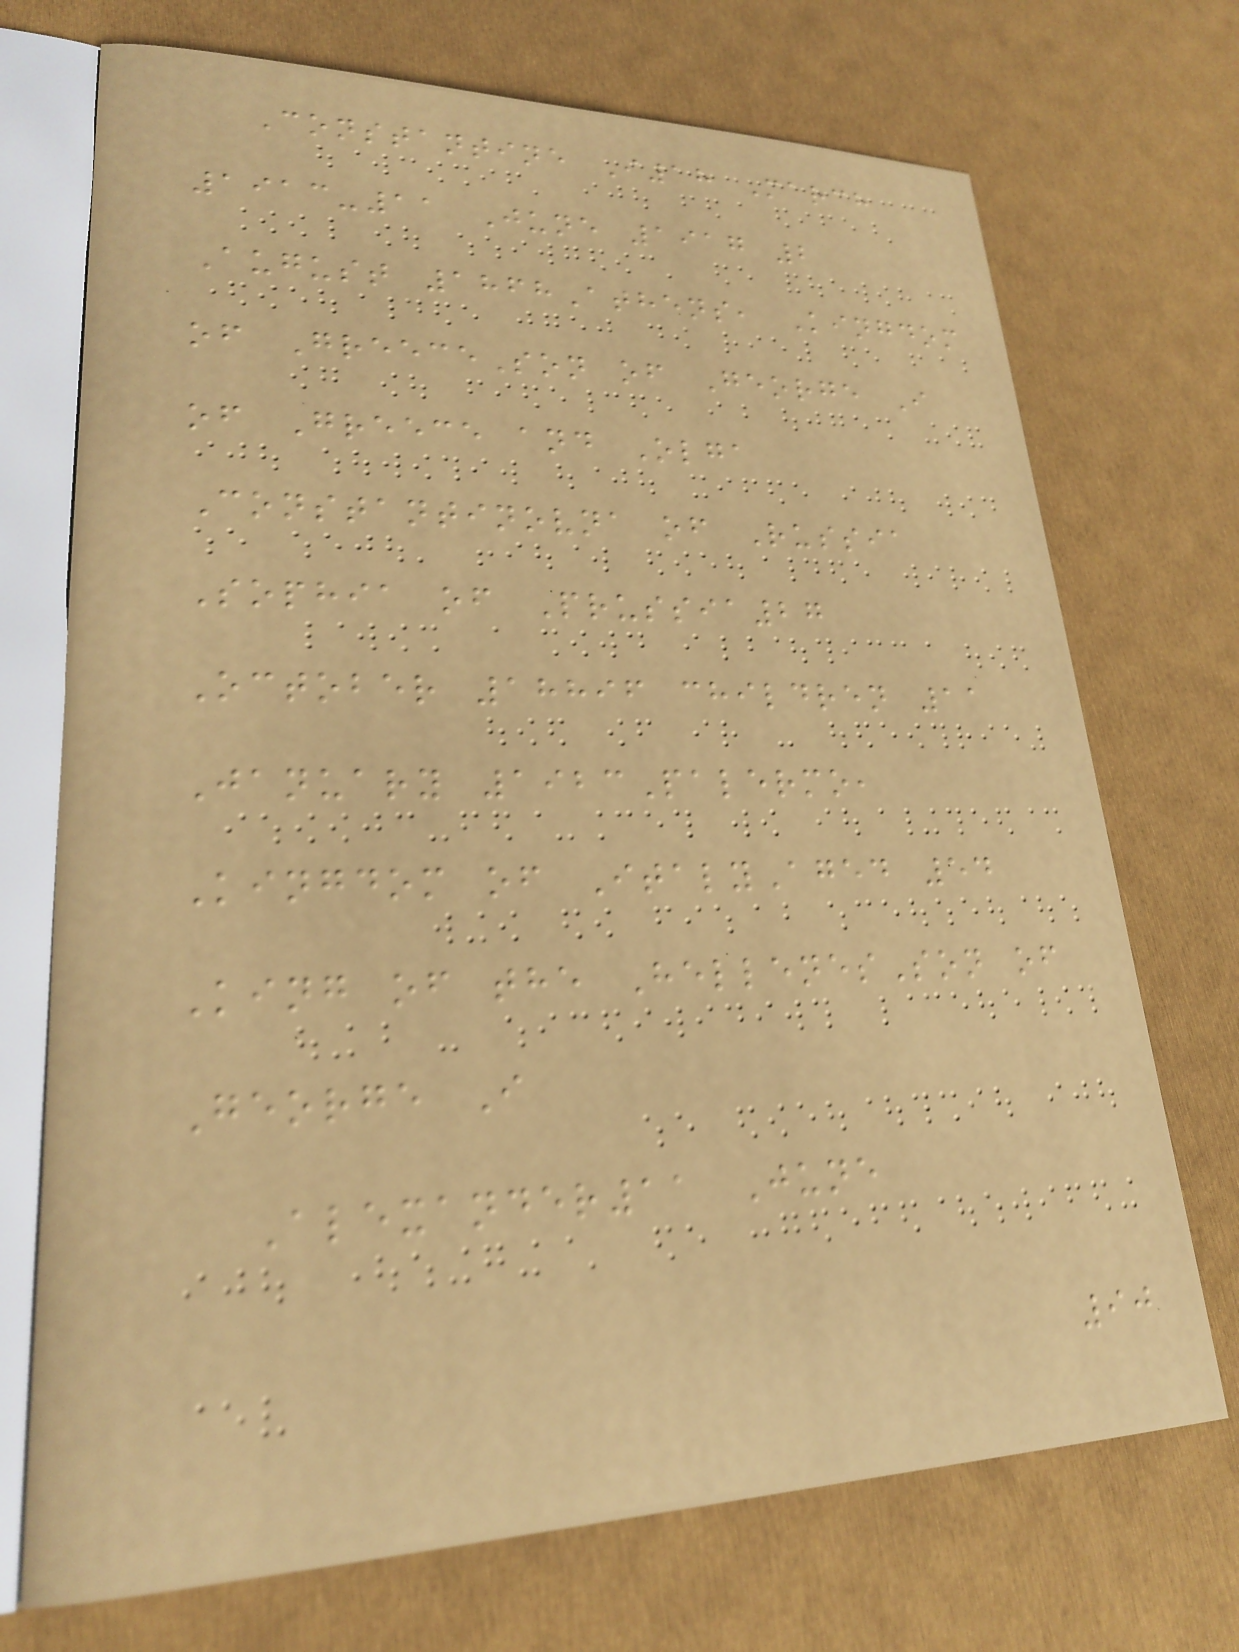Constantine I18 March
1913-11 June 1917 2
August 1868Athens, Kingdom
of GreeceSon of George I
of Greece and Olga
Constantinovna of Russia
Sophia of Prussia27
October 18896 children 11
January 1923Palermo,
Kingdom of ItalyAged 54
King of the HellenesSon of
George I
Alexander11 June
90
